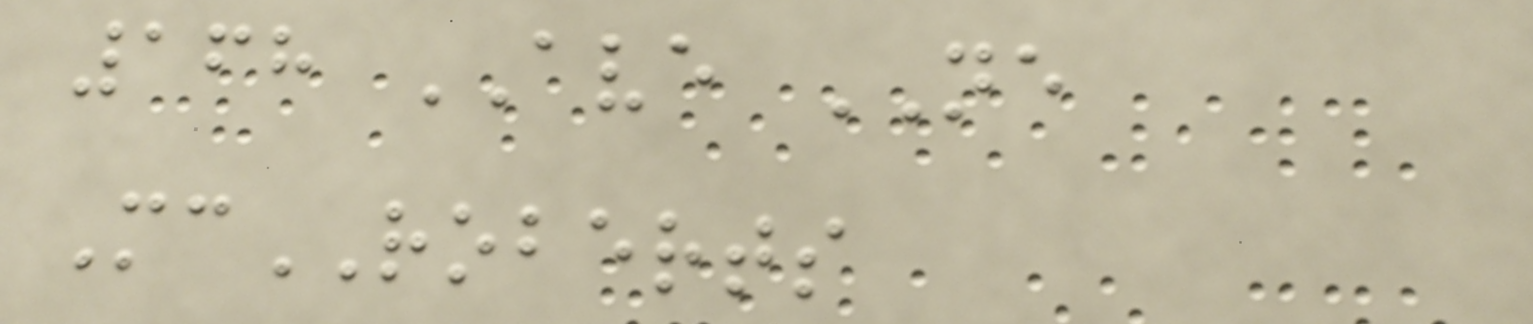168 AVE NE
McROBERTS
